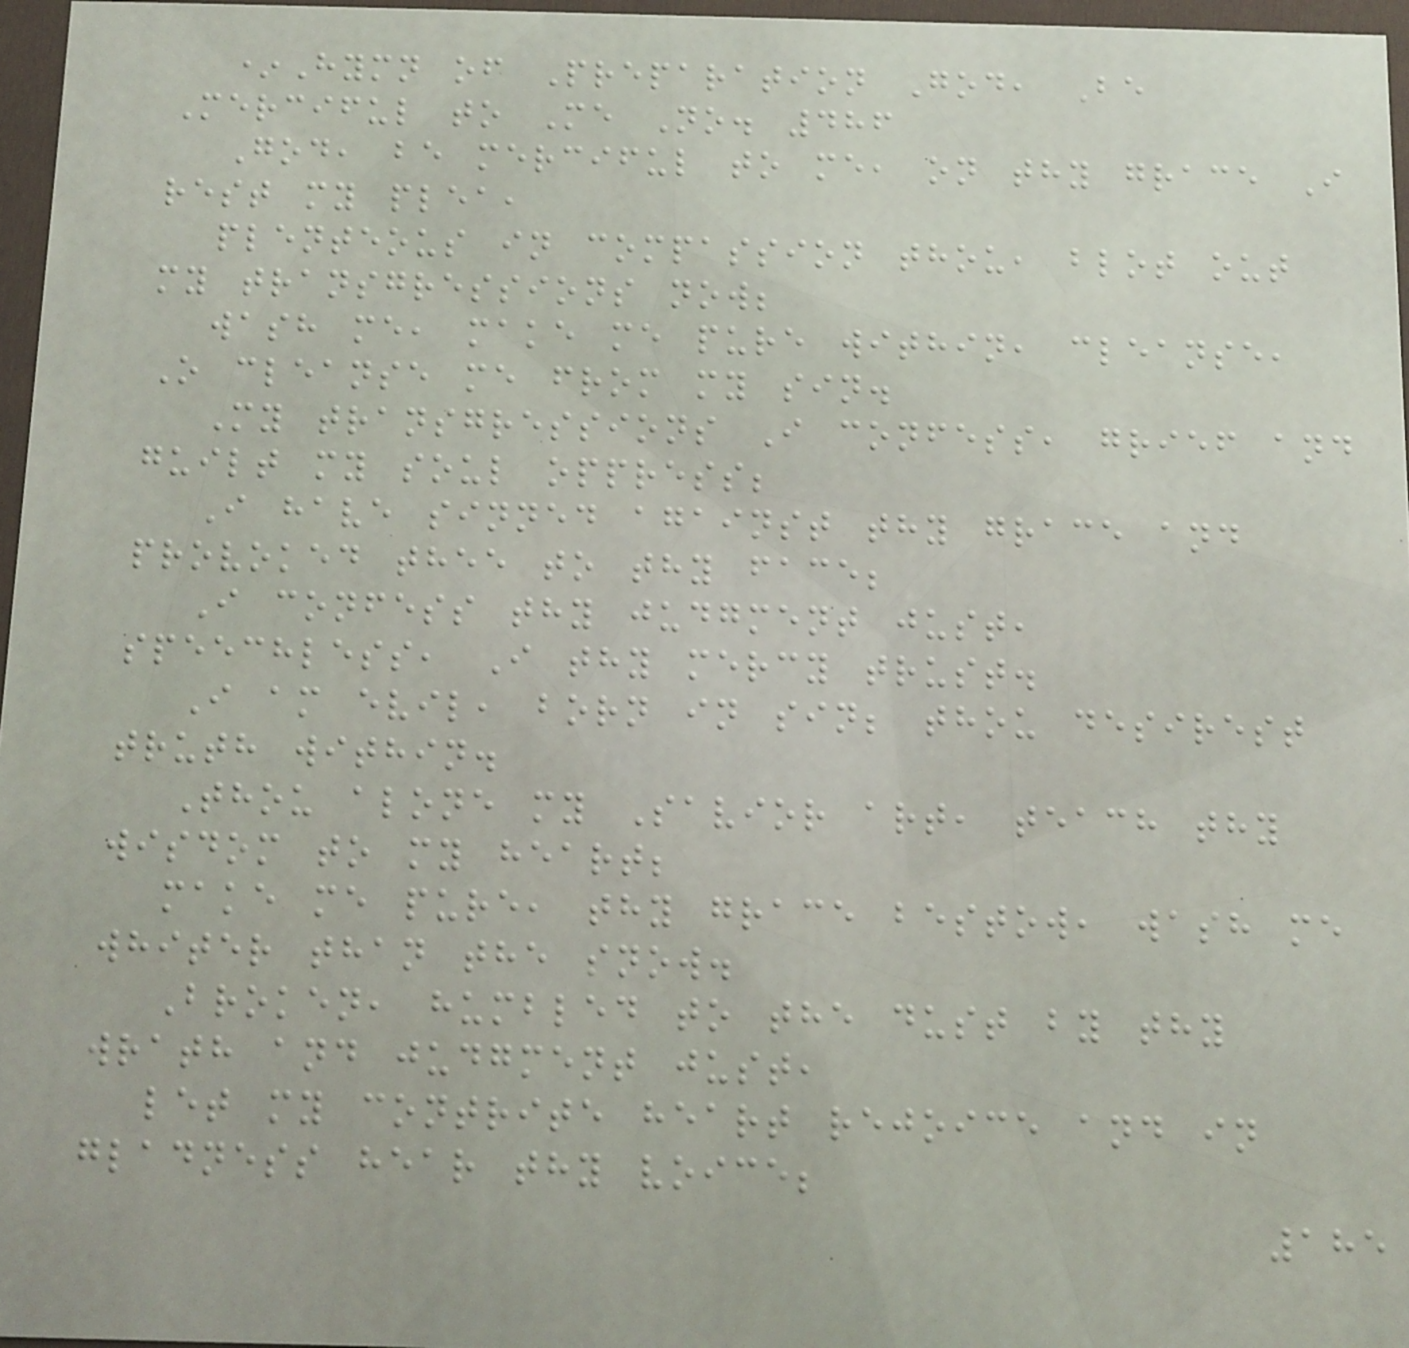*Hymn of Preparation God, Be
Merciful to Me No. 486
God, be merciful to me, on thy grace I
rest my plea,
plenteous in compassion thou, blot out
my transgressions now;
wash me, make me pure within, cleanse,
O cleanse me from my sin.
My transgressions I confess, grief and
guilt my soul oppress;
I have sinned against thy grace and
provoked thee to thy face;
I confess thy judgment just,
speechless, I thy mercy trust.
I am evil, born in sin; thou desirest
truth within.
Thou alone my Savior art, teach thy
wisdom to my heart;
make me pure, thy grace bestow, wash me
whiter than the snow.
Broken, humbled to the dust by thy
wrath and judgment just,
let my contrite heart rejoice and in
gladness hear thy voice;
185
